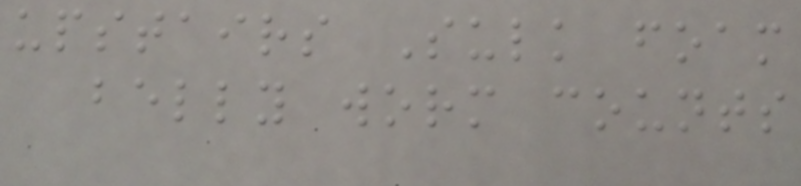upstairs Sulk foam
belly worm counts
